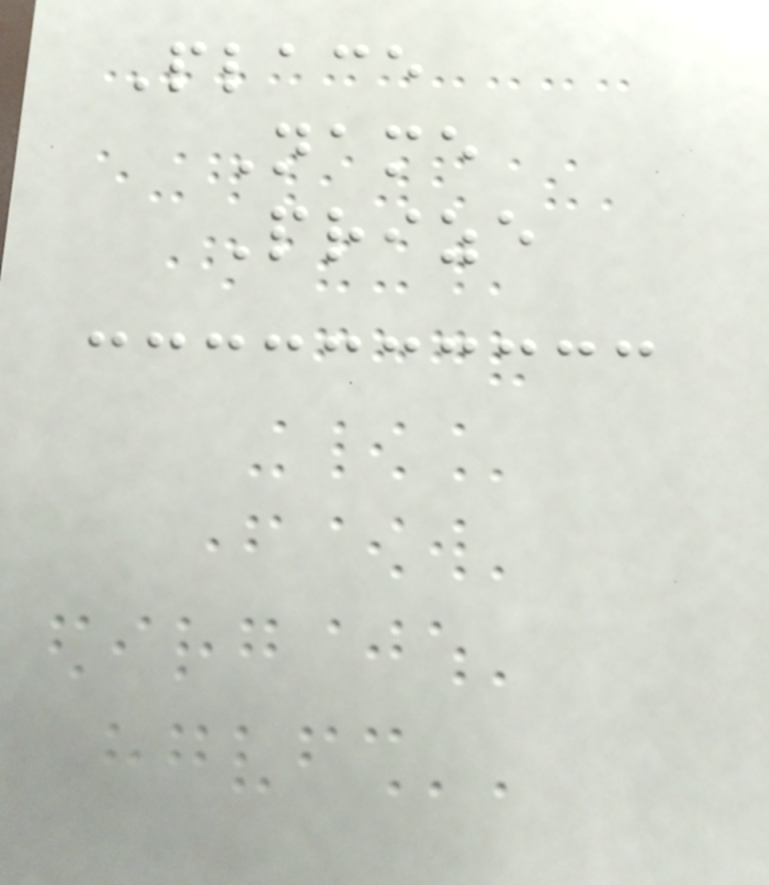Place
Name
Prize
